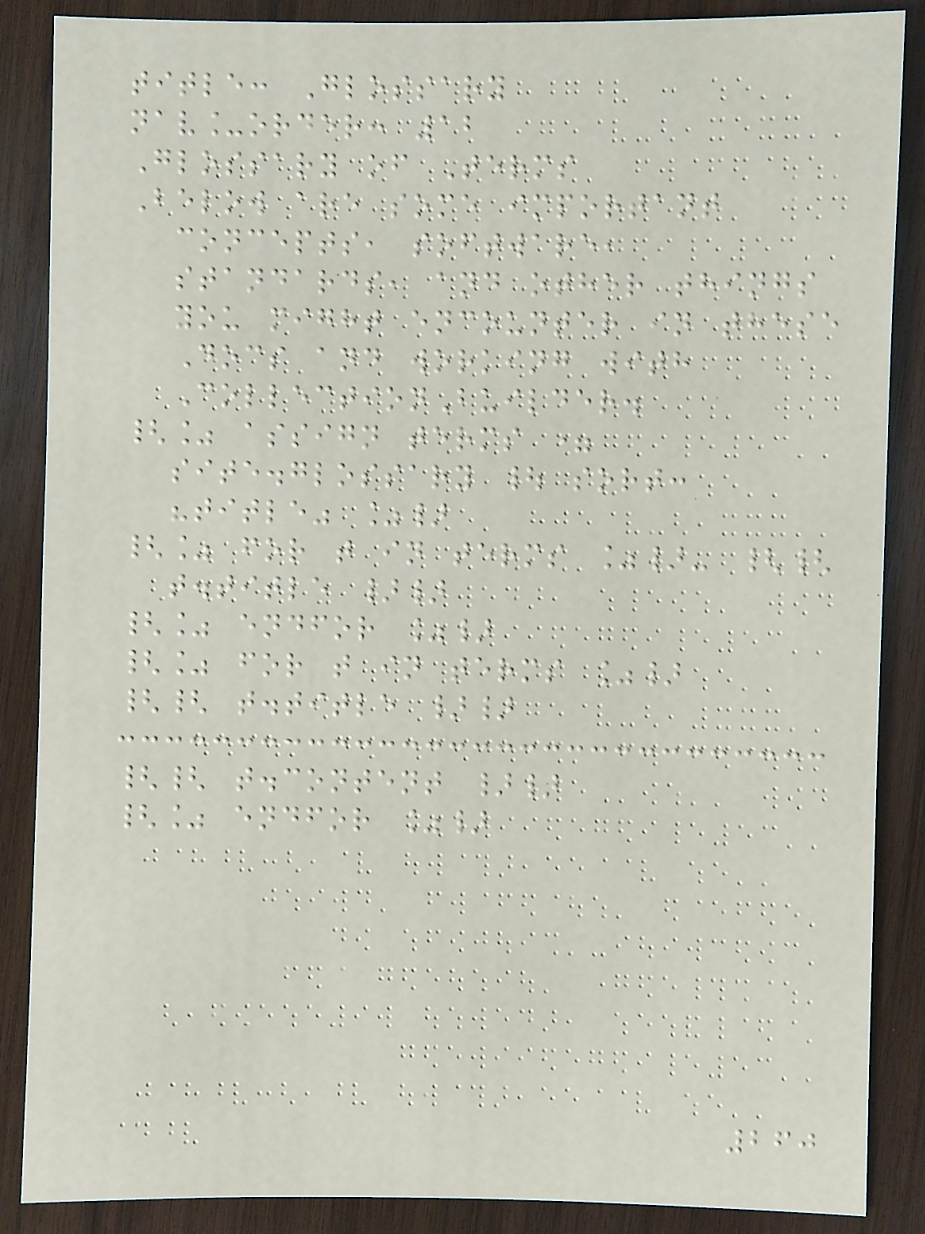title: Glossary
nav_order: 12
Glossary of Terms
Below are some important
concepts, software,
standards, and other things
you might encounter in these
Docs and working with
CollectionBuilder.
{% assign terms =
site.glossary | sort:
"title" %}
{% for t in terms %}- {{
t.title }}
{% endfor %}
{% for t in terms %}
{{ t.title }}
{{ t.content }}
{% endfor %}
260
